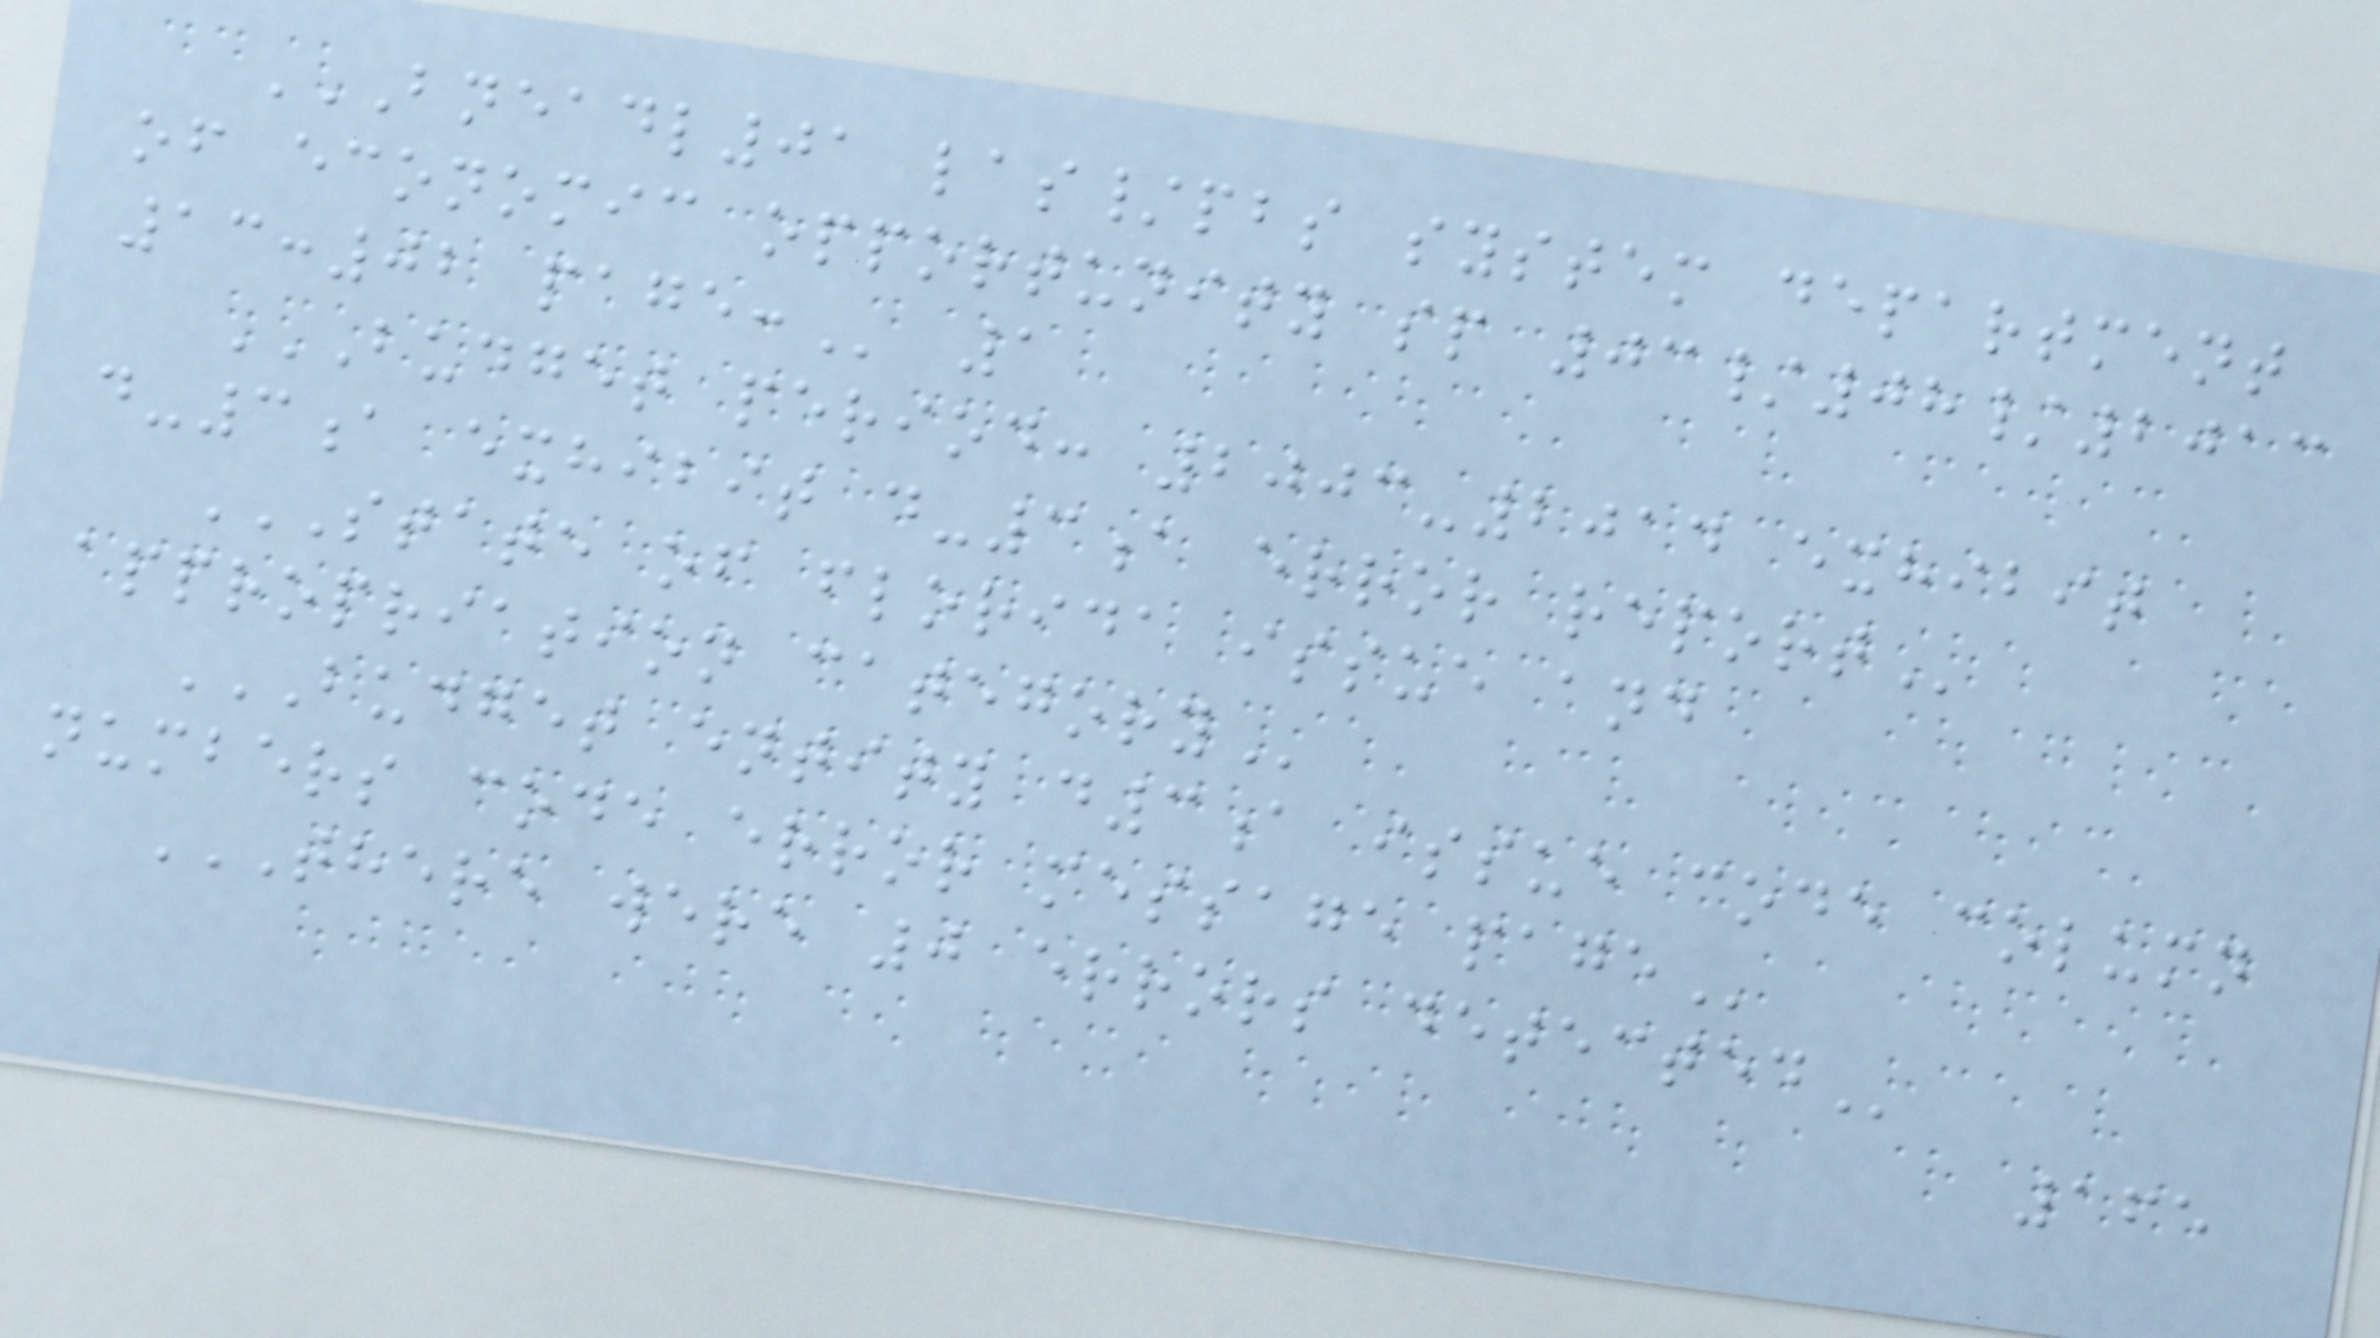BNEADL01 LAS/PBS SYSTEM DEPARTMENT
OF ECONOMIC OPPORTUNITY SP 03/08/2013
13:02 PAGE: 1
BUDGET PERIOD: 2003-2014 EXHIBIT
D-3A EXHIBIT D-3A ERROR REPORT
STATE OF FLORIDA ISSUE AND
APPROPRIATION CATEGORY
BUDGET ENTITY D3A ISSUE CODE COLUMN
NUMBERS CODE ERROR MESSAGE PAGE
THERE WERE 0 ERRORS DETECTED
165
